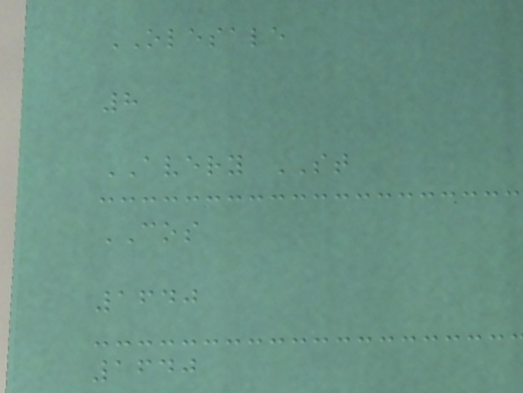OLESALE
8
AVERY ST
COS
1640
1640
